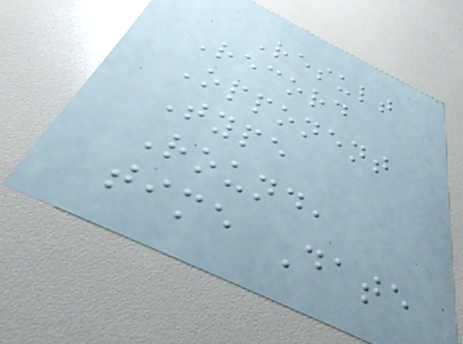Result
Record
Opponent
Type
Round,
time Date
